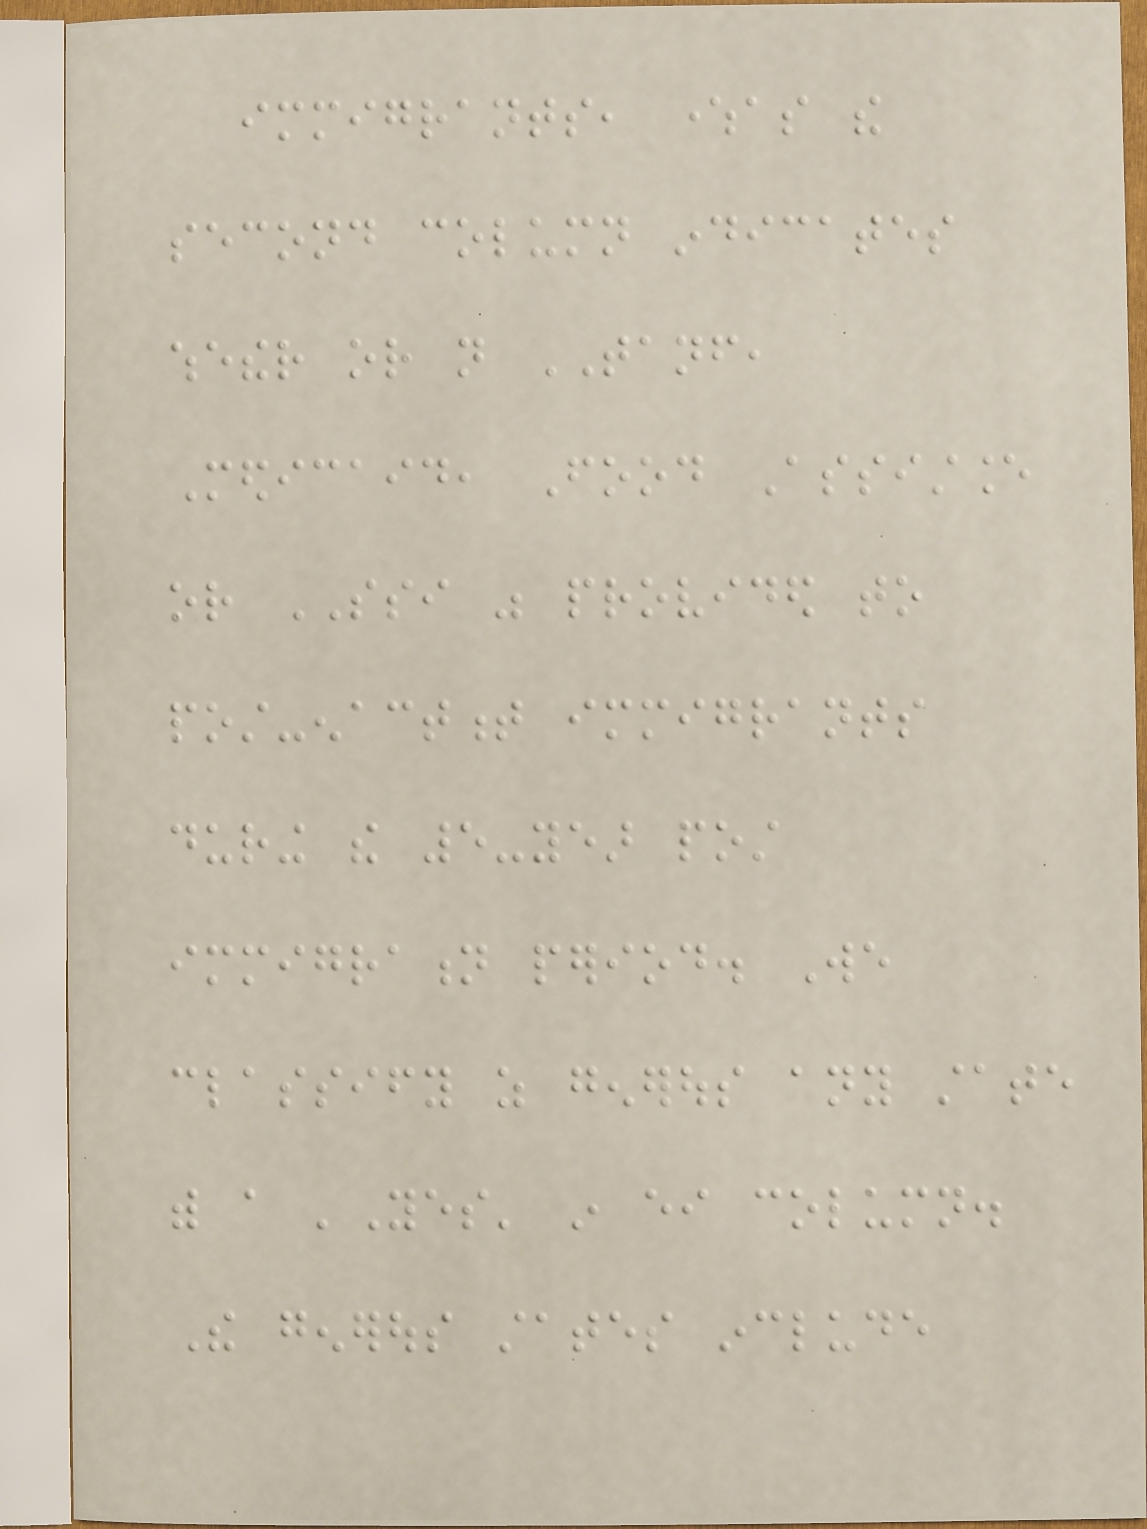immigrants, whereas the
second column indicates
whether or not TANF,
Medicaid, Food Assistance
or SSI was provided to
post-enactment immigrants
during the 5-year post
immigration period. We
classify as generous any state
with a 'Yes' in either column.
The generous states include
